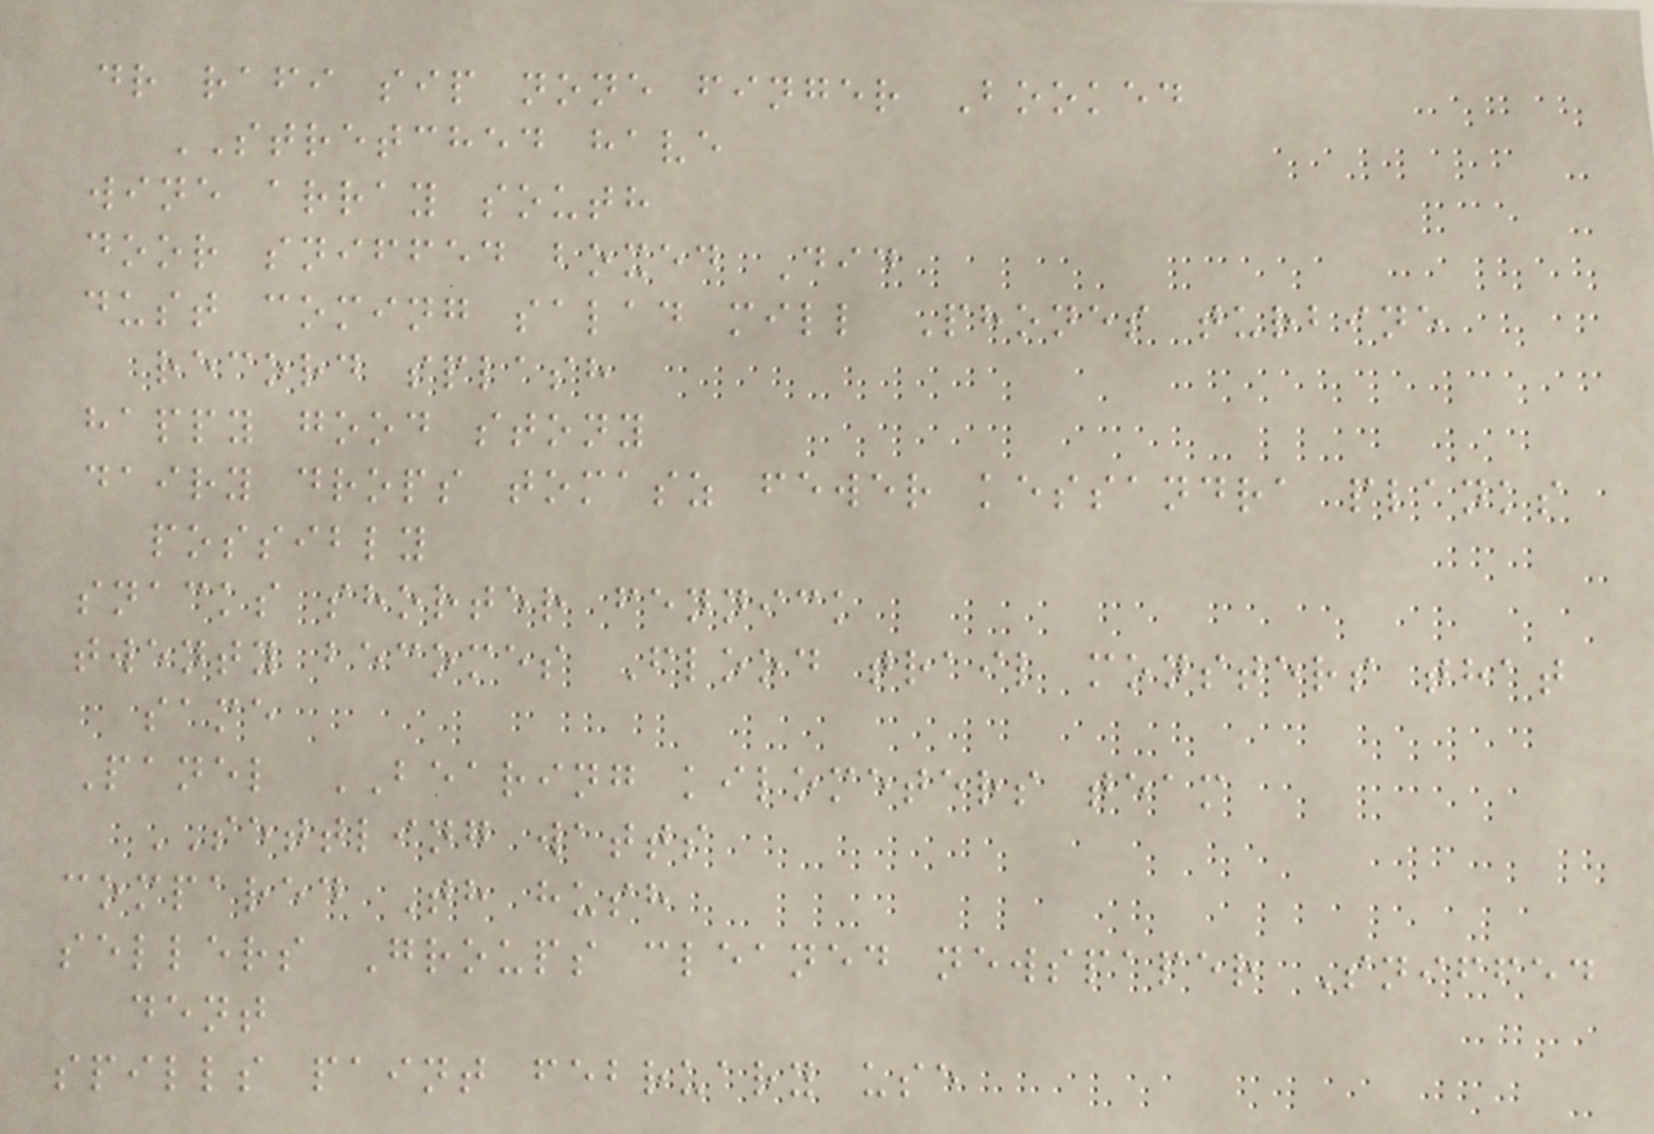dr rafi sip none finger Booked
STRETCHED have
wine array south
door sniffed boxed Did
dust coming salad mill Phones turbine
record splash
happy good stony
dairy drops tomasz fewer kessandra planks
possibly
snacks shorter fennick
twenty becomes Flood trail monsters that
same
Panel BEARING kilometers team
SETTLING watts
compared Th hush
sellers Groups cleaned newspaper Sniffed
dent
spills paint february use
